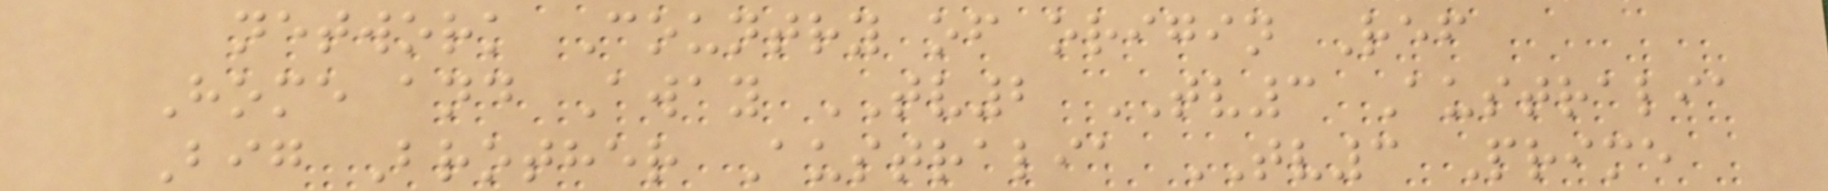network Country of origin Ref
Home and Away TV2 TV3 Australia
Big Brother Australia TV3 Prime
